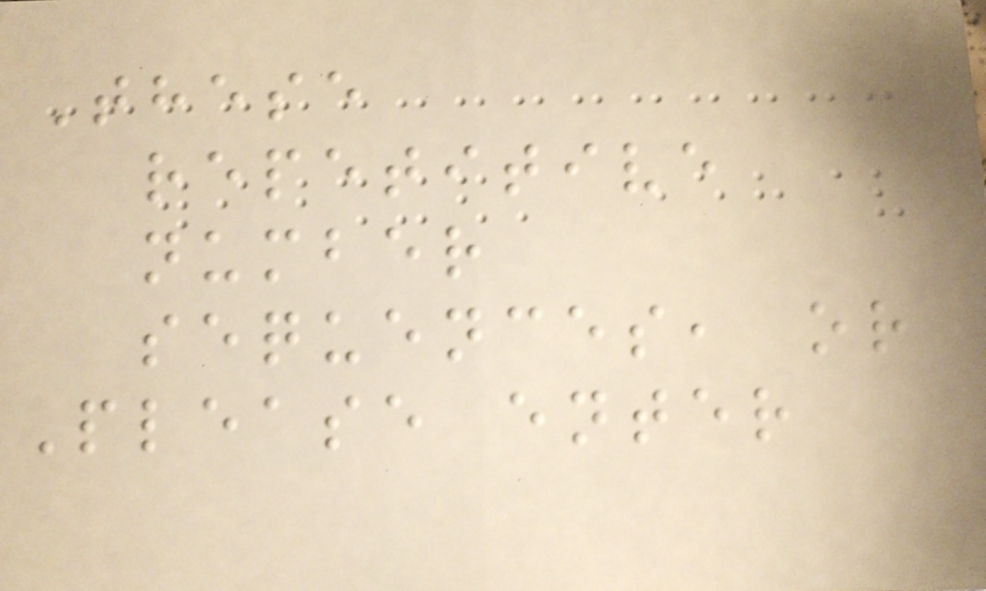These
repetitive
number
sequences, or
Please enter
